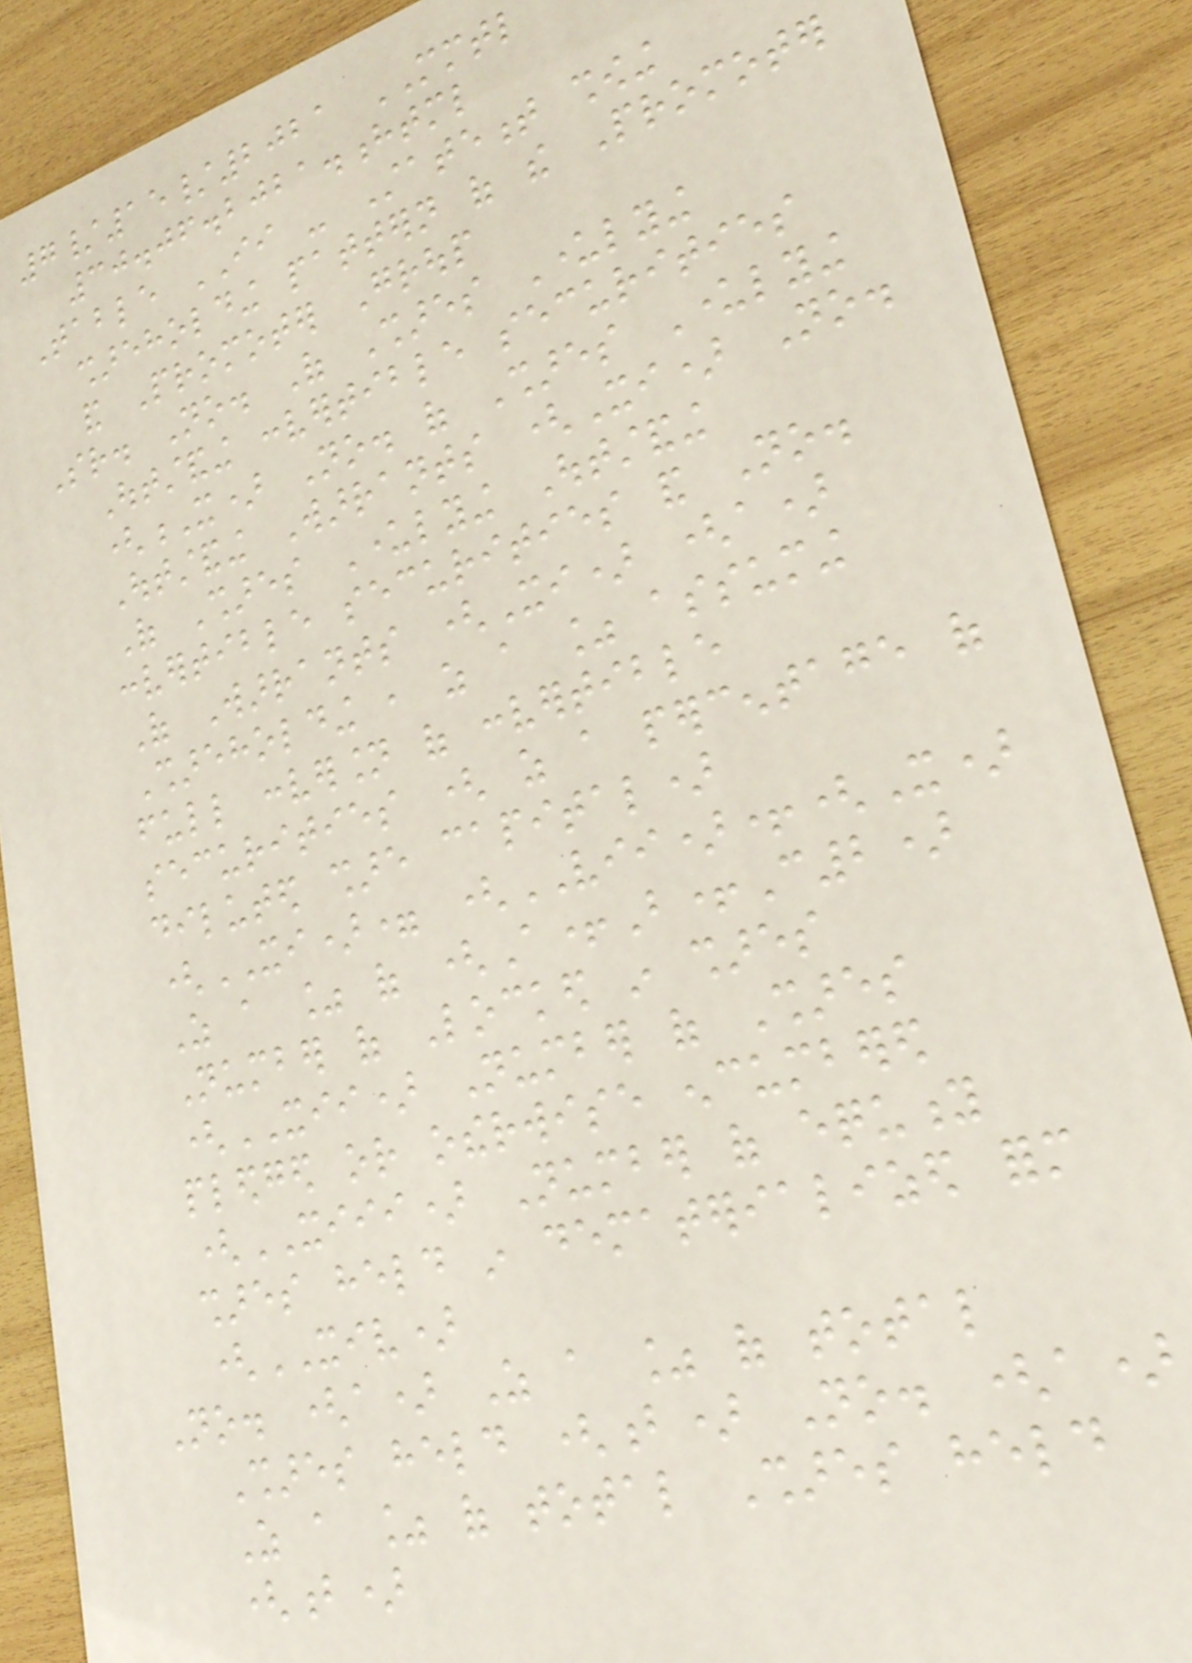7/15/2021 MMTL
30.06.2021.html
Table II - Statement showing
shareholding pattern of the Promoter
and Promoter Group
Sr. No. Of Shares Underlying
Outstanding convertible securities
(X) No. of Shares Underlying
Outstanding Warrants (Xi) No.
Of Shares Underlying Outstanding
convertible securities and No.
Of Warrants (Xi) (a)
Shareholding , as a % assuming
full conversion of convertible
securities ( as a percentage of
diluted share capital)
(XI)= (VII)+(X)
As a % of (A+B+C2)
Number of Locked in shares
(XII) Number of Shares
pledged or otherwise encumbered
(XIII) Number of equity
shares held in dematerialized form
(XIV)
No. (a) As a % of total
Shares held (b) No. (a)
As a % of total Shares held
(b)
